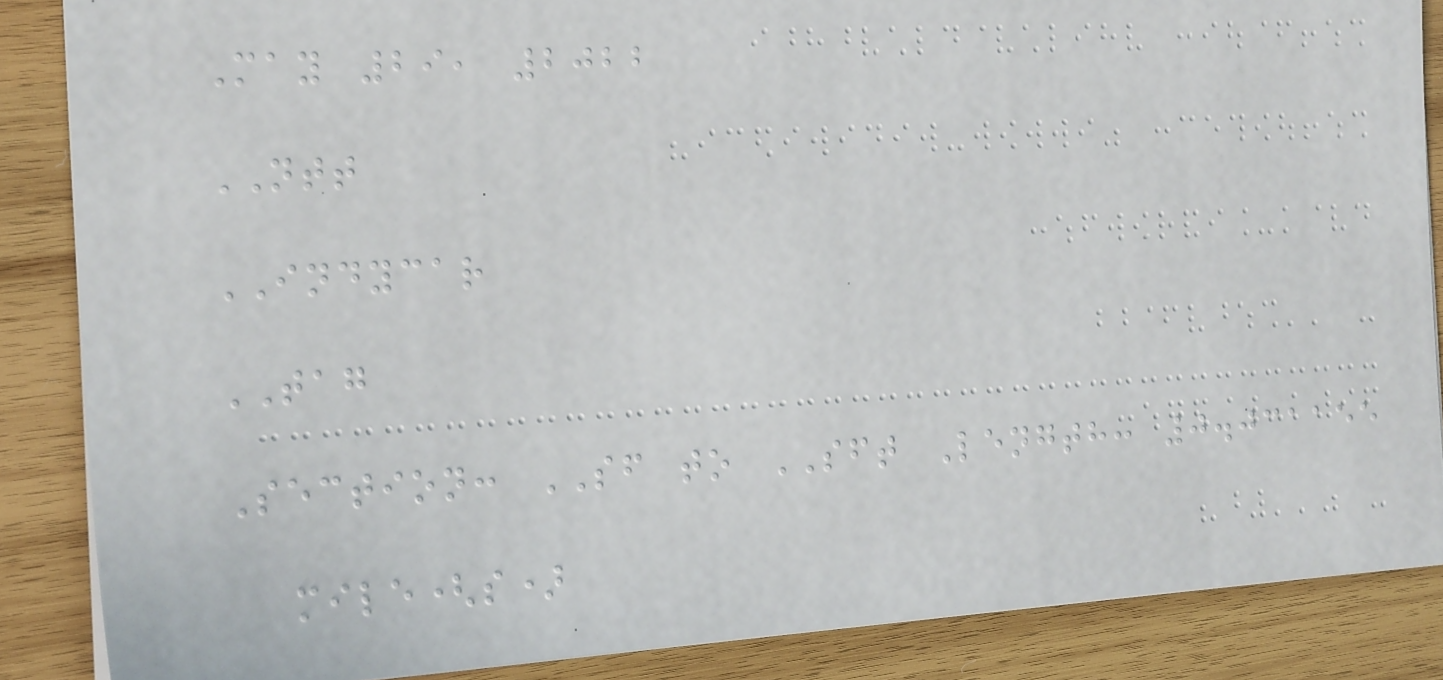May 29, 2022
NTT
INDYCAR
TAG
Section: SF to SFT Length: 0.031155
mile(s)
